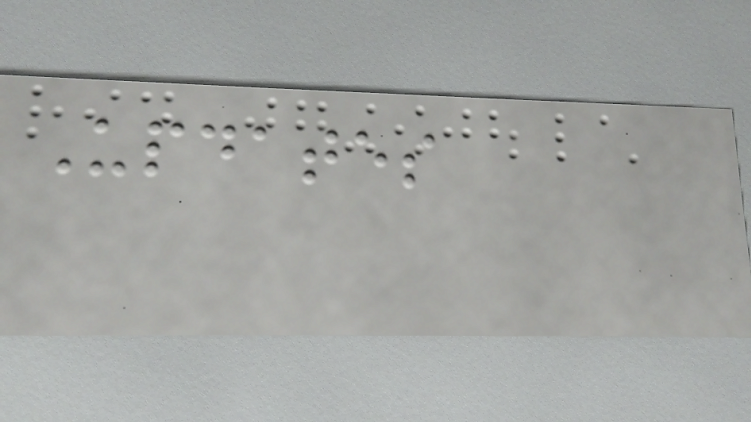Updates
